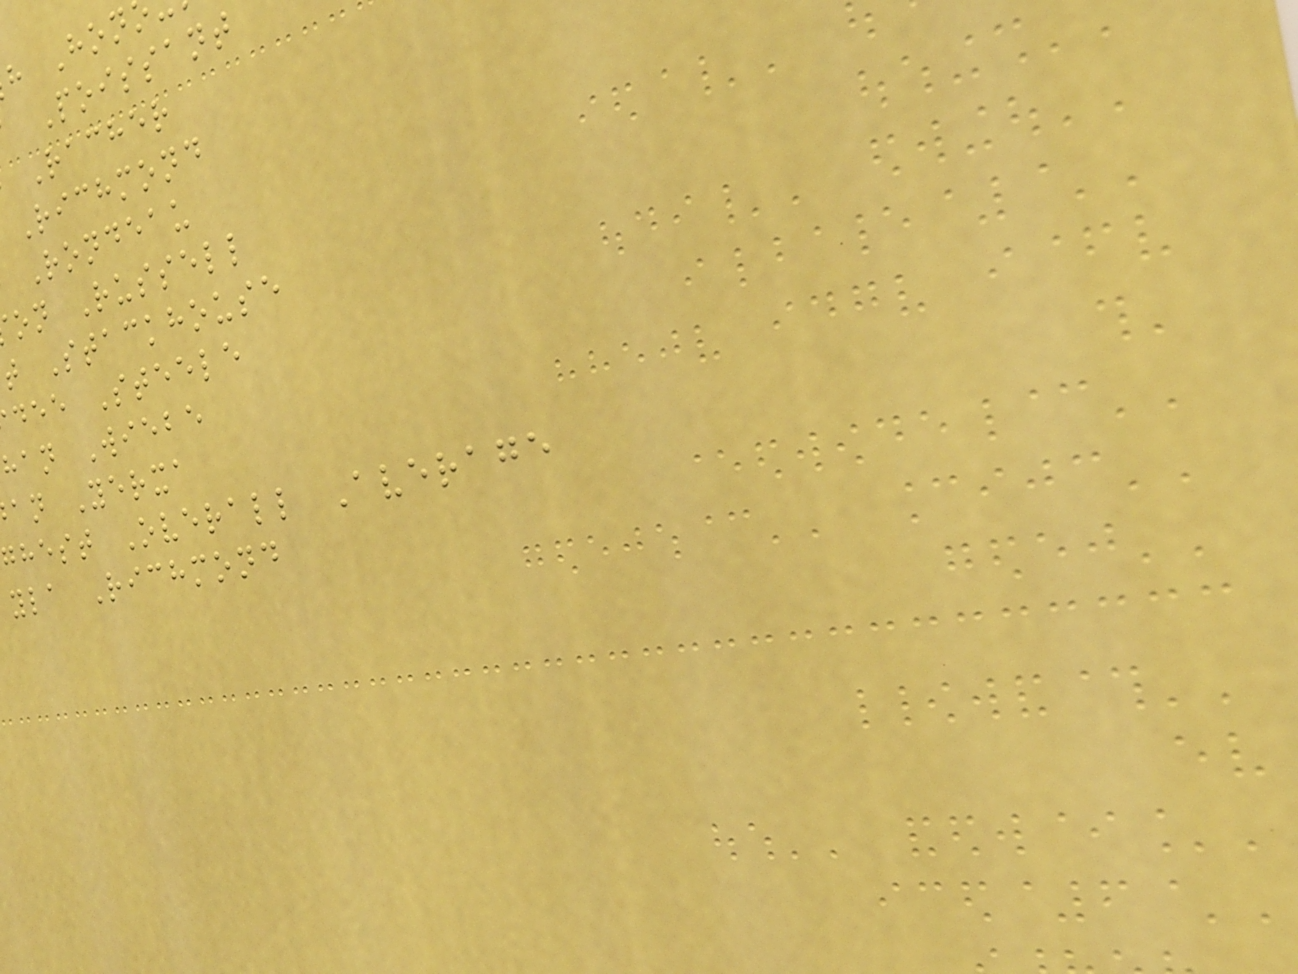h Hon
Poissant
Racher
Richmond
Rondeau
on Russell
t Stackhouse
dee Steele
han Wiebe
an Yerxa
ghest Overall Average
yla Richmond
